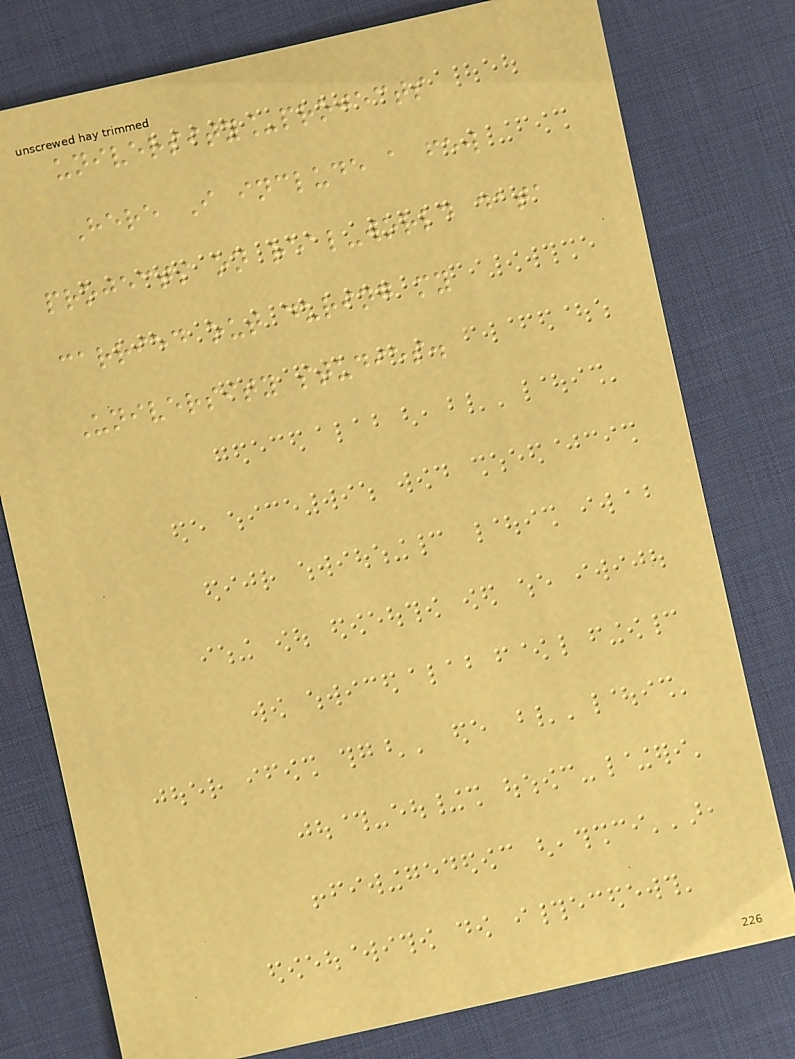university_projects
Here I include a few
projects on real-world data
carried out during my
University studies.
